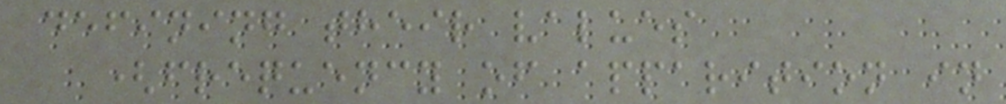defining their values
(frequency of apparition in
